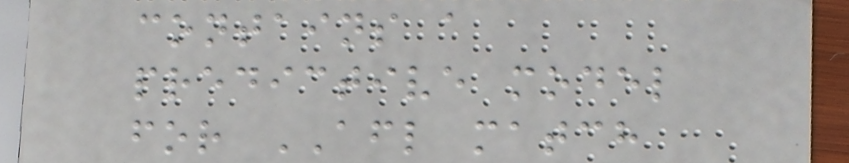contains a
predictive model
for AFL match
